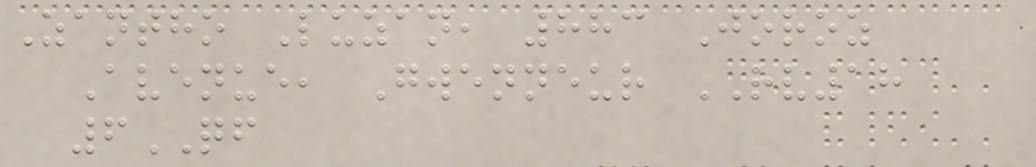Zantho Luzan, 883 Joroz
Avenue, Gwenneur RV18
6QF
